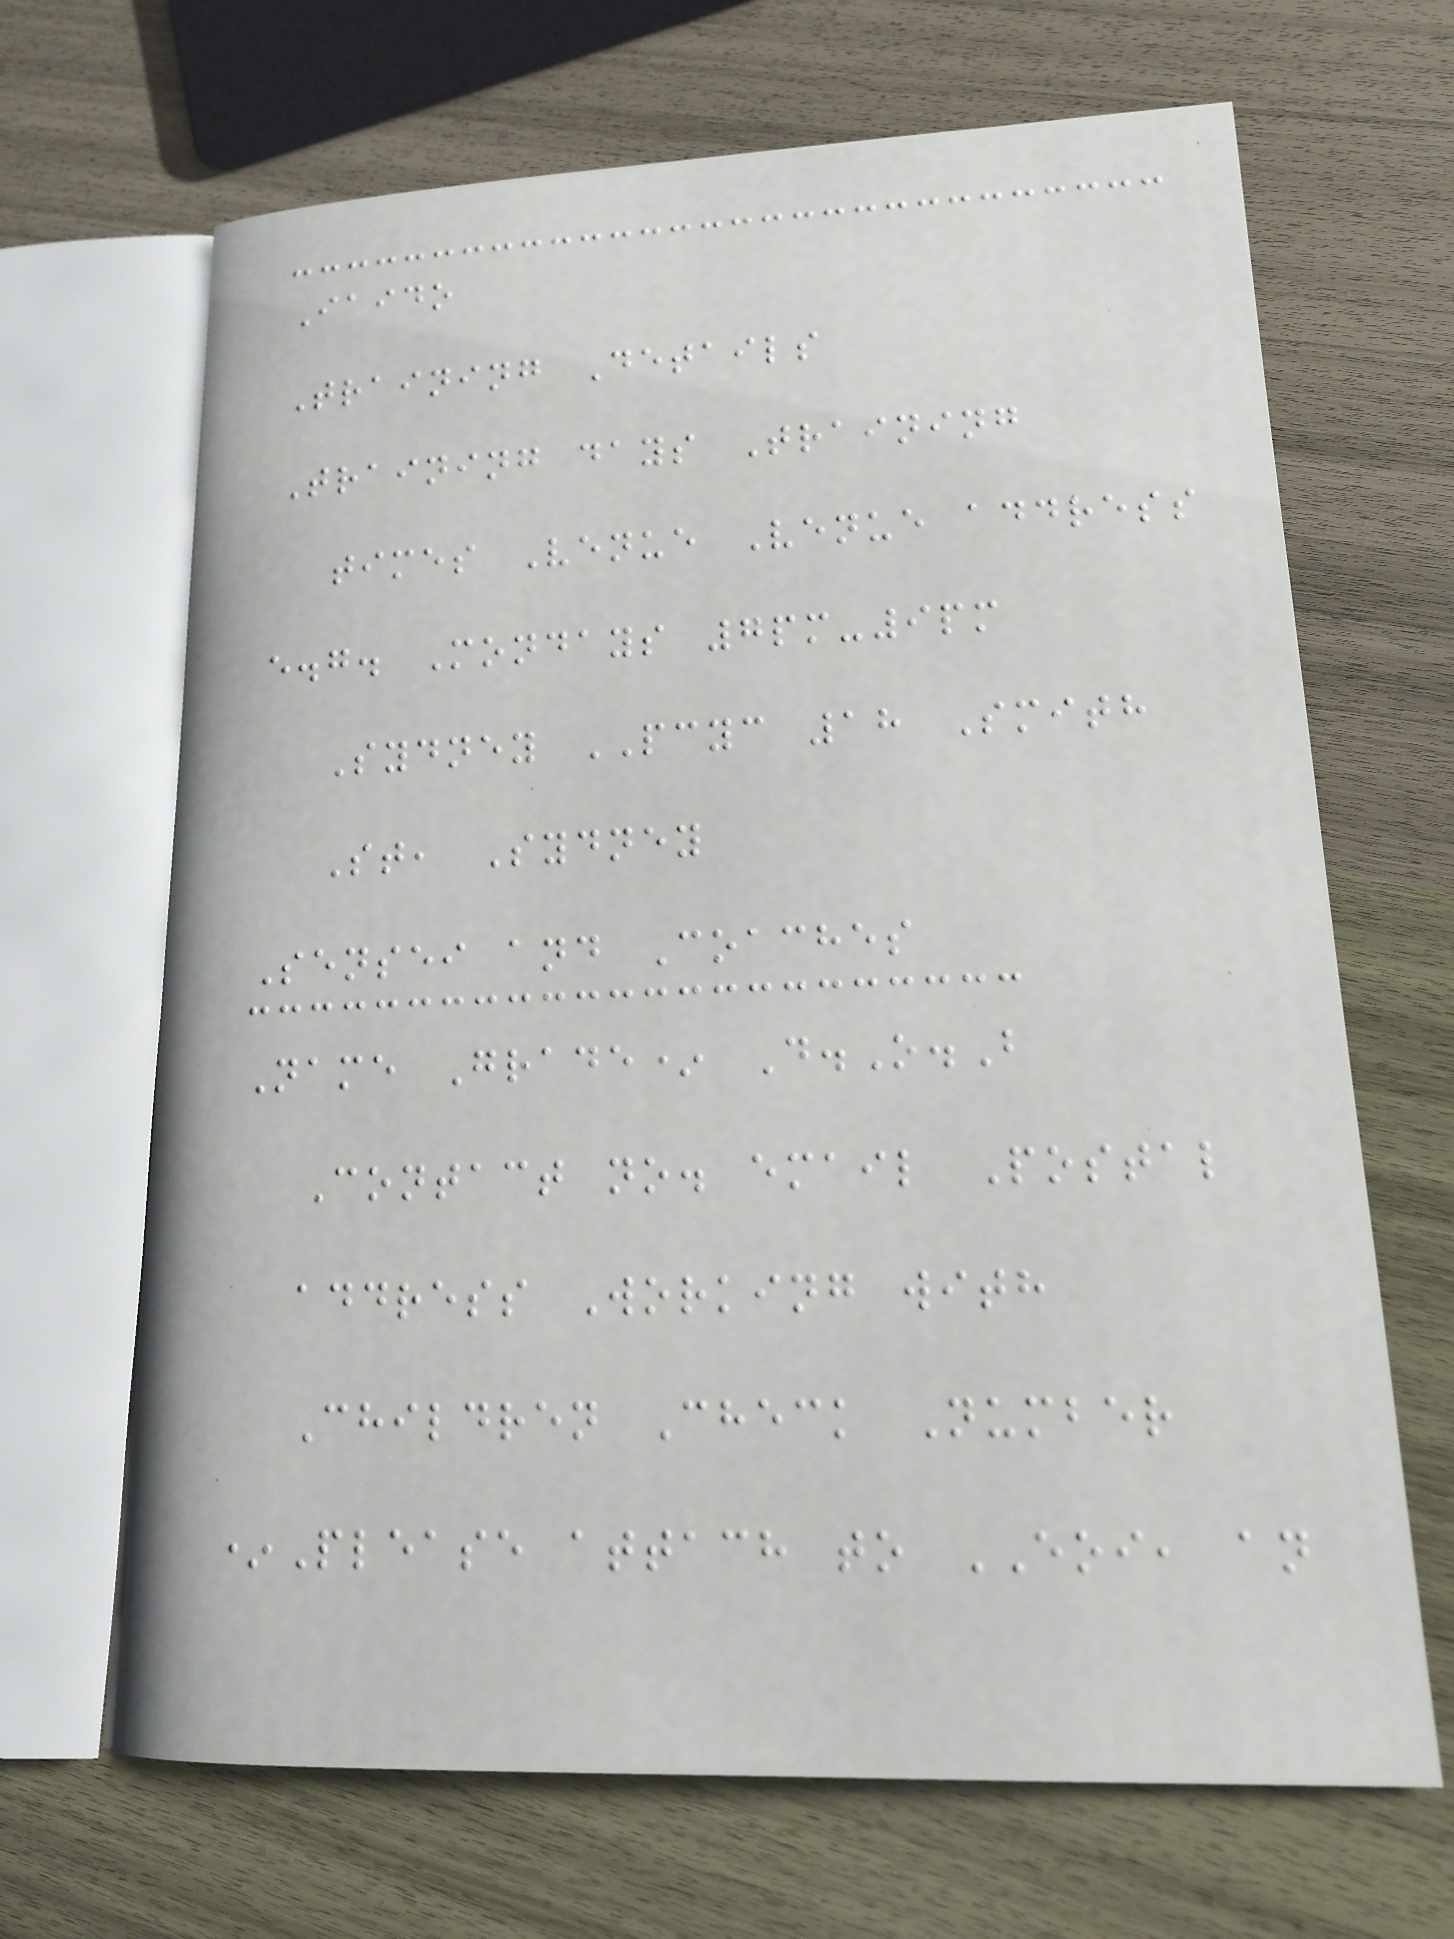Iaido
Training Details
Training days Training
times Venue Venue address
e.g. Mondays 7pm-9pm
Sydney PCYC 18 Smith
St, Sydney
Sensei and Coaches
Name Grade* D.O.B
Contact no. email Postal
address Working with
Children Check Number
*Please attach to EOI, an
